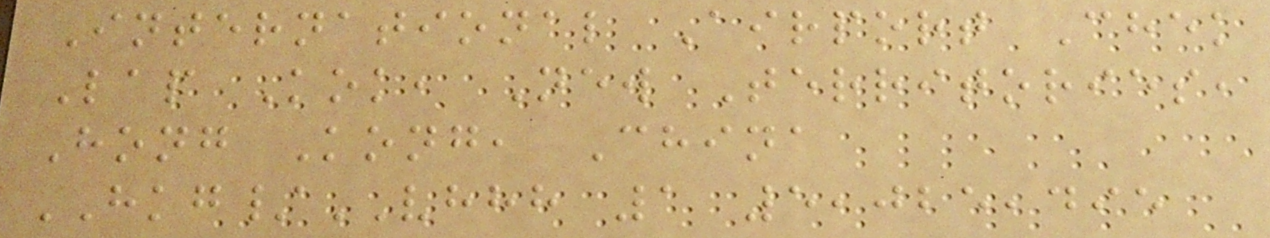International Airport Chek
Lap Kok, New Territories,
Hong Kong, China
HKG/VHHH 1 5,025,495
